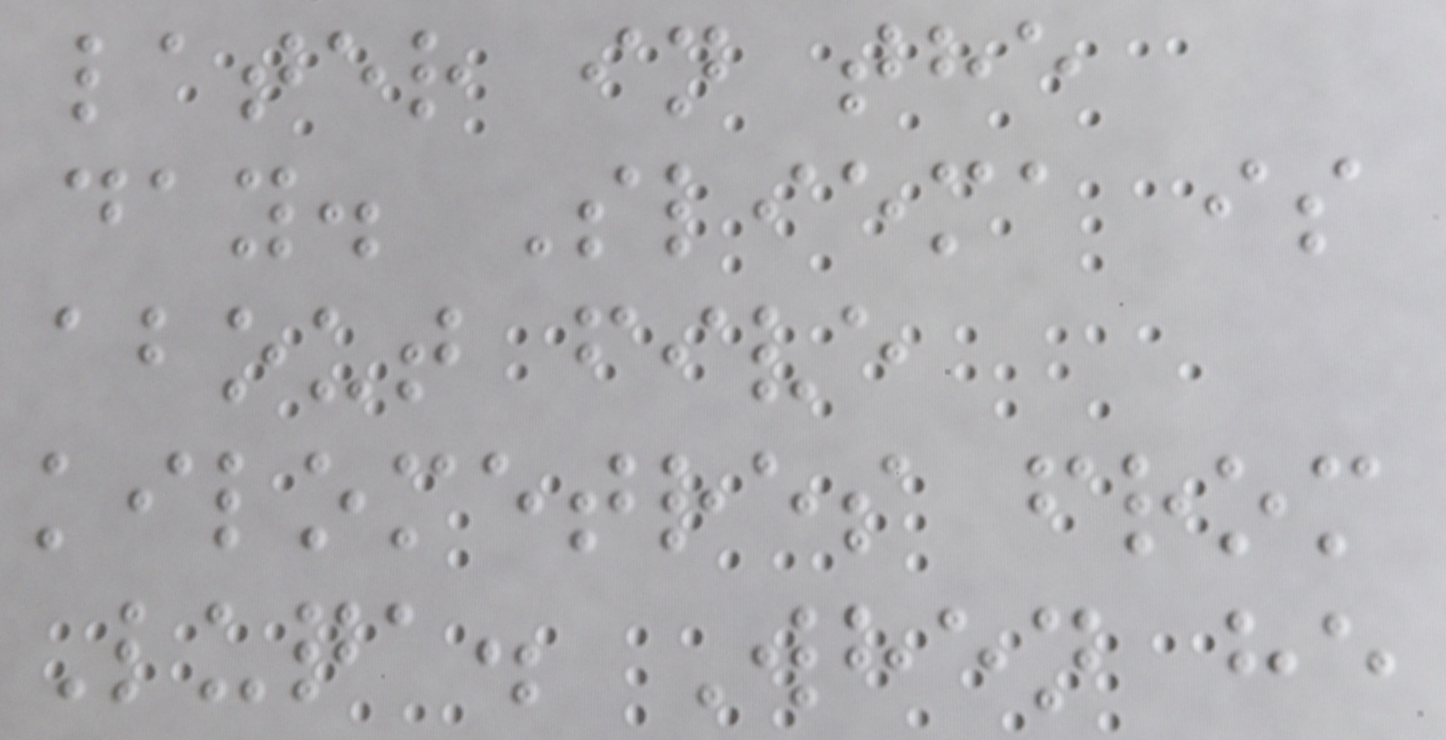later in the
day. Sliema is
about five
kilometres from
Luqa. When he
